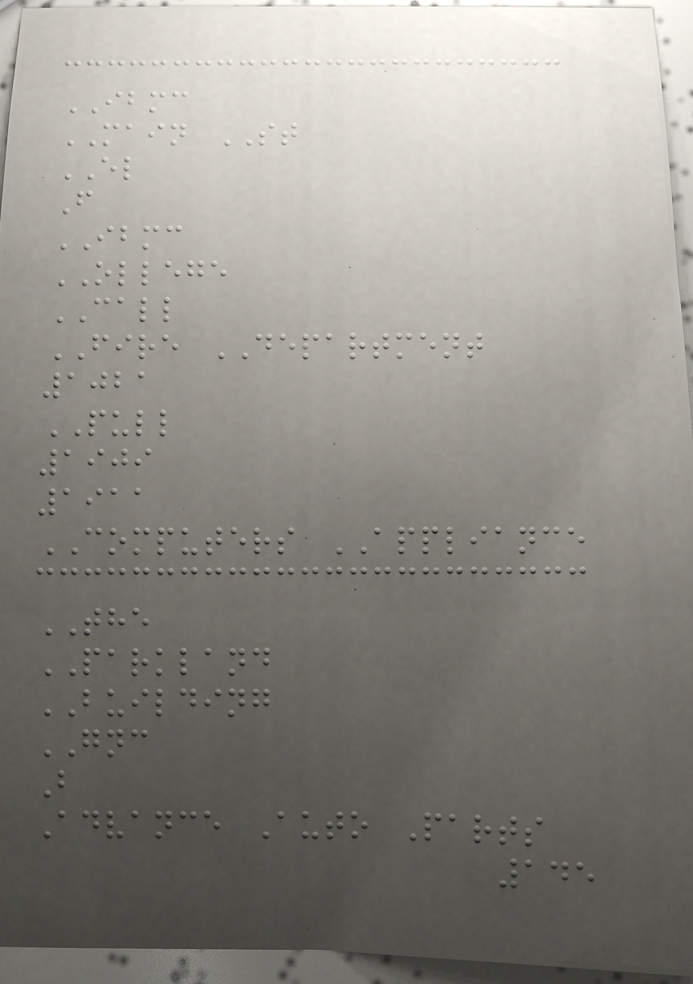IBMC
MAIN ST
EL
F
IBMC
OLLEGE
CALL
FIRE DEPARTMENT
1021
PULL
1909
1911
COMPUTERS APPLIANCE
THE
PARKLAND
BUILDING
GNC
B
Advance Auto Parts
145
